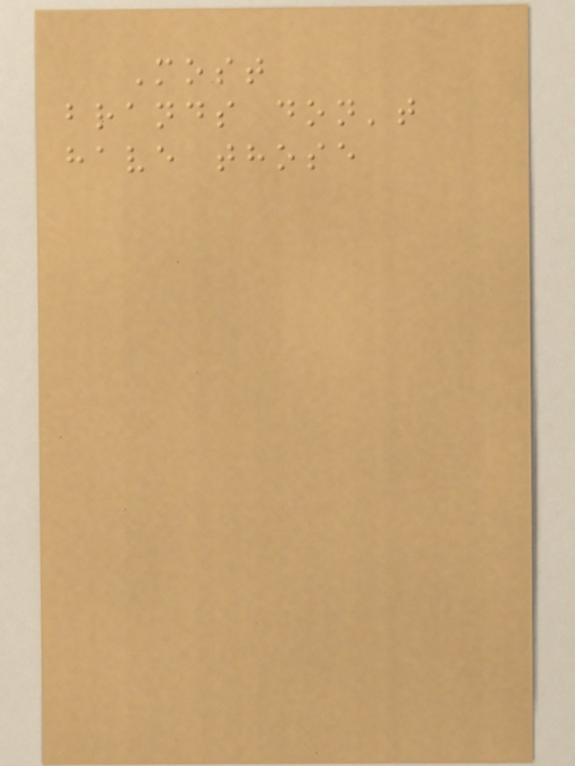Most
brands don't
have those
